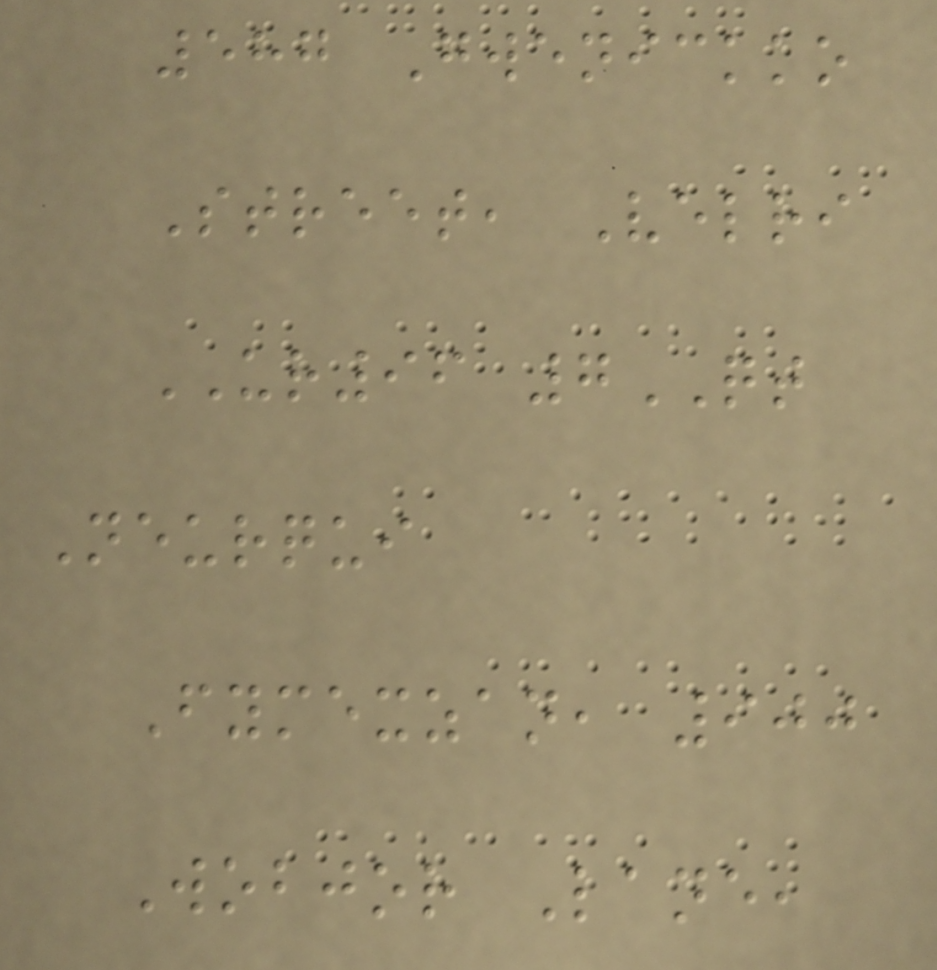587 Gwenickko
Street, Velri
UR96 7QT
Neurqui
Fymexzan, 900
Wobjor Lane,
